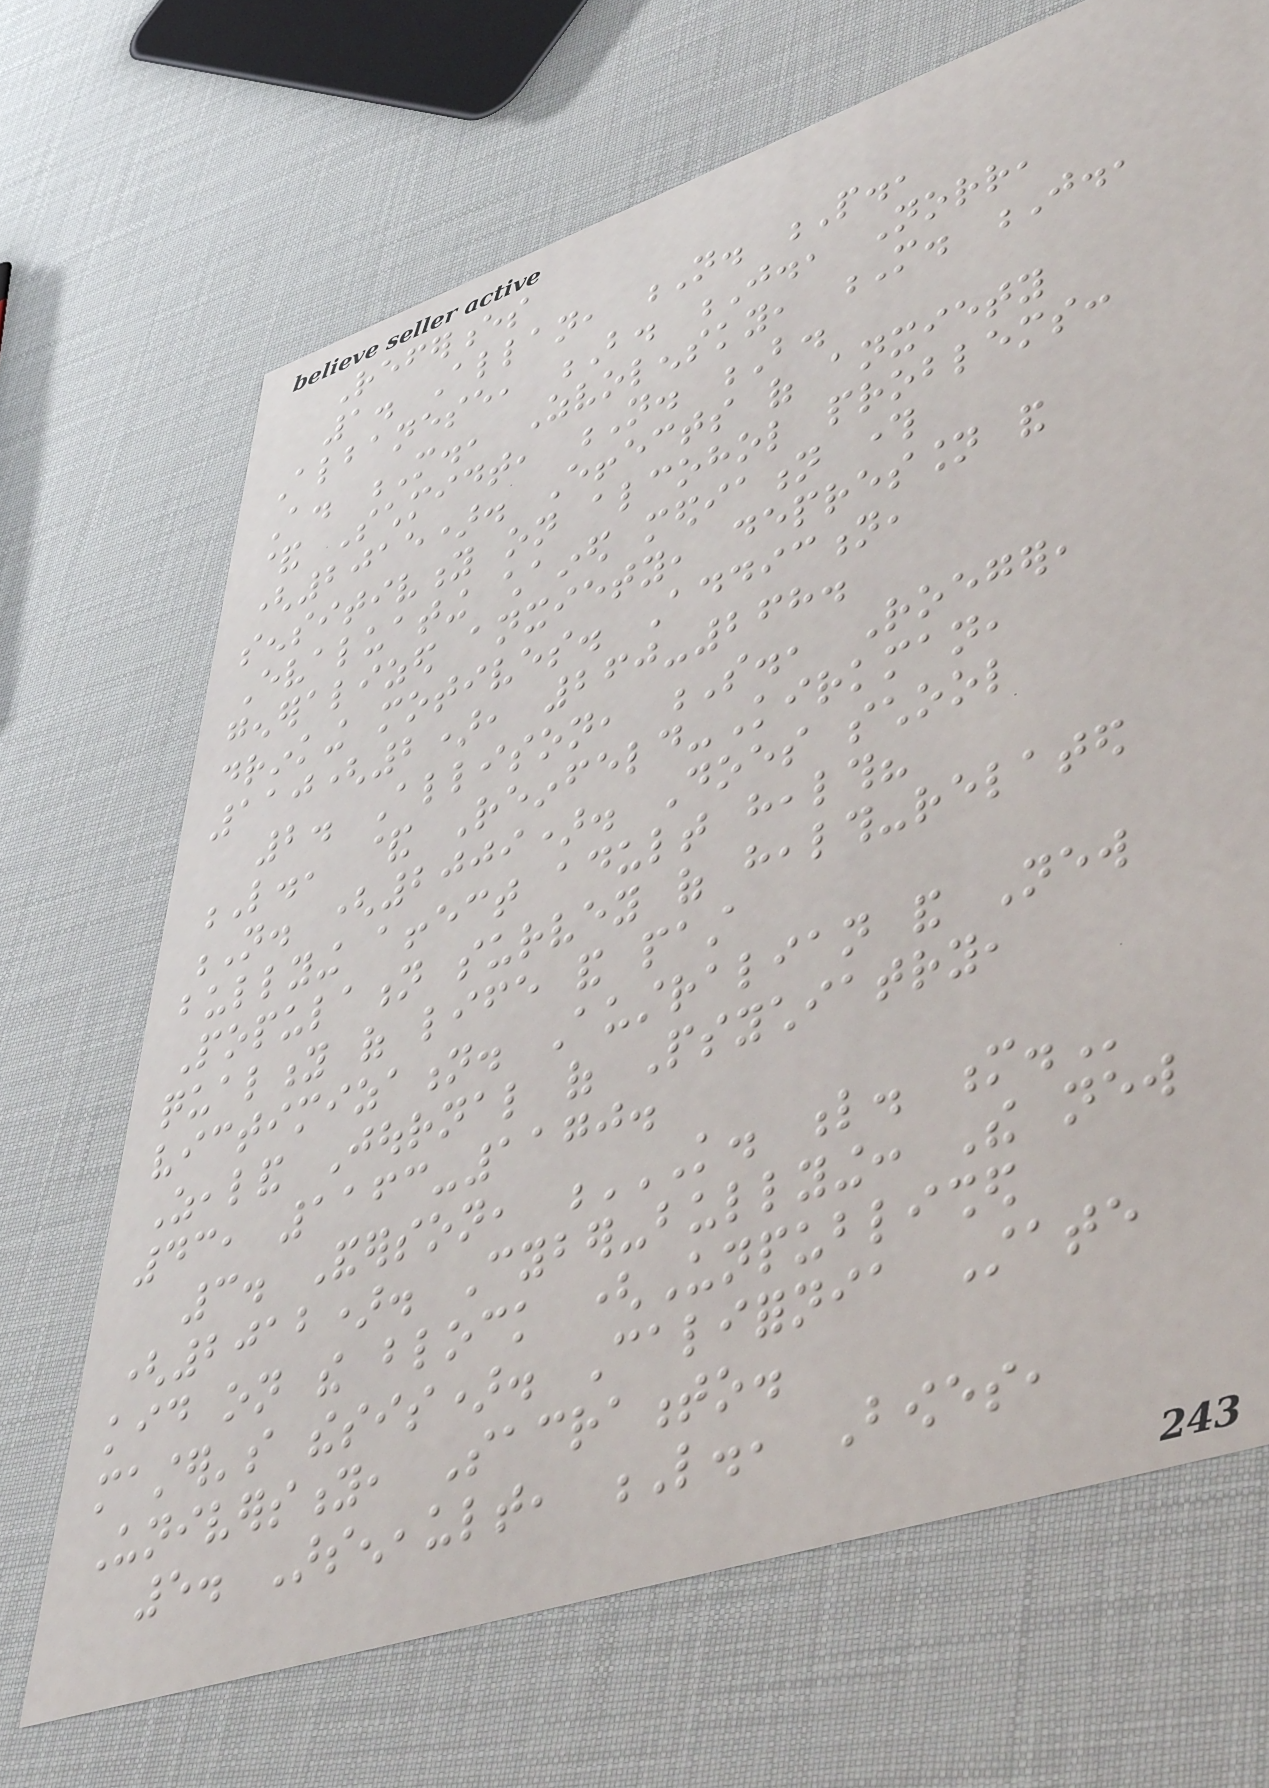References
1. Allan, N. P.,
Albanese, B. J., Norr,
A. M., Zvolensky, M. J.,
& Schmidt, N. B.
(2015). Effects of anxiety
sensitivity on alcohol problems:
Evaluating chained mediation through
generalized anxiety, depression and
drinking motives. Addiction,
110(2), 260-268.
2. Allison, S., Roeger,
L., & Reinfeld-Kirkman,
N. (2009). Does school
bullying affect adult health?
Population survey of health-related
quality of life and past
victimization. Australian and New
Zealand Journal of Psychiatry,
43, 1163-1170.
3. Anderson, K. L. M.
(2012). Cyber-bullying: The new
kid on the block (Unpublished
master's thesis). California State
University, Sacramento.
5. Arseneault, L., Bowes,
